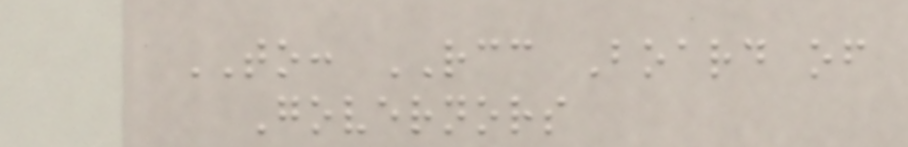TO: RCC Board of
Governors
